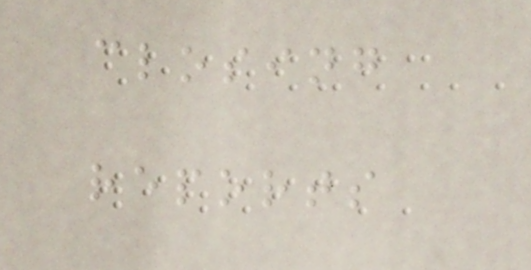closing
reports
